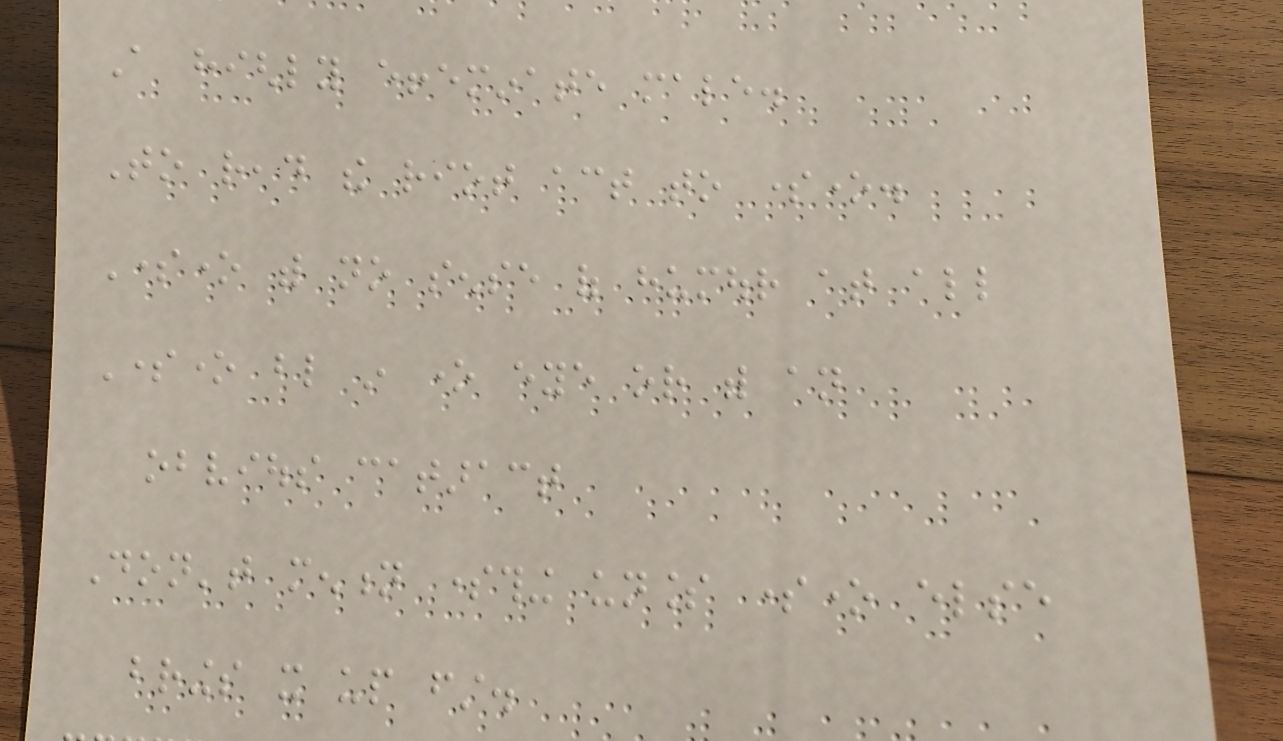A highly effeminate male.
To read the riot act to someone.
Someone with no sense of humour at all
Someone blind in one eye or with an
obvious cataract
Don't mention something unless someone else
brings it up first.
